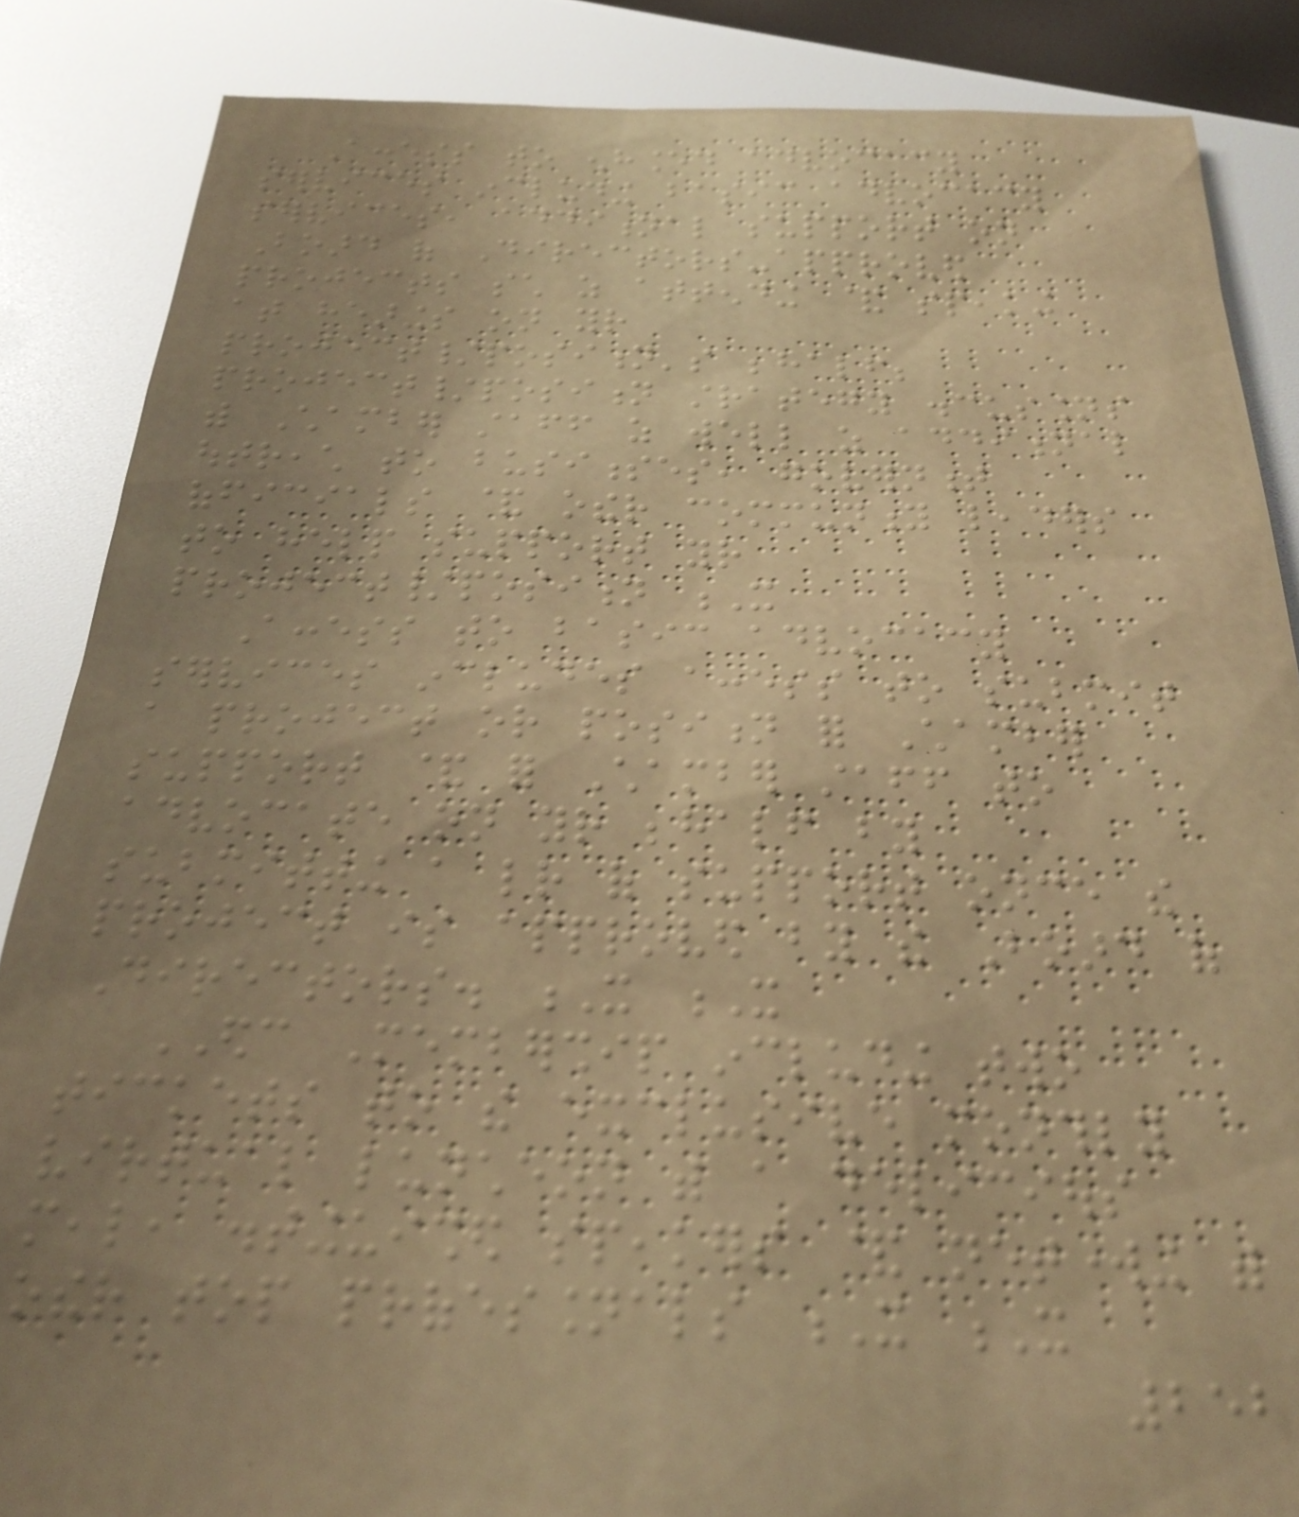Access to enhanced advocacy
services including basic advocacy
services, additional support on
Board of Directors-approved
projects such as attending & speaking
at hearings on your
project/position's behalf;
project/position strategy discussions
with Chamber staff as well as additional
outreach to businesses, government
officials & other community leaders
to help support your
project/position X
Access to basic advocacy
services includes access to submit
a project or position for Chamber
support & for Chamber staff to
advocate on your behalf by
submitting a letter of support once the
project is approved by the Board of
Directors. X X
EDC Membership including two
tickets to the exclusive monthly
virtual luncheon with a delicious
meal, distinguished speakers & networking with
other top professionals X X
252
